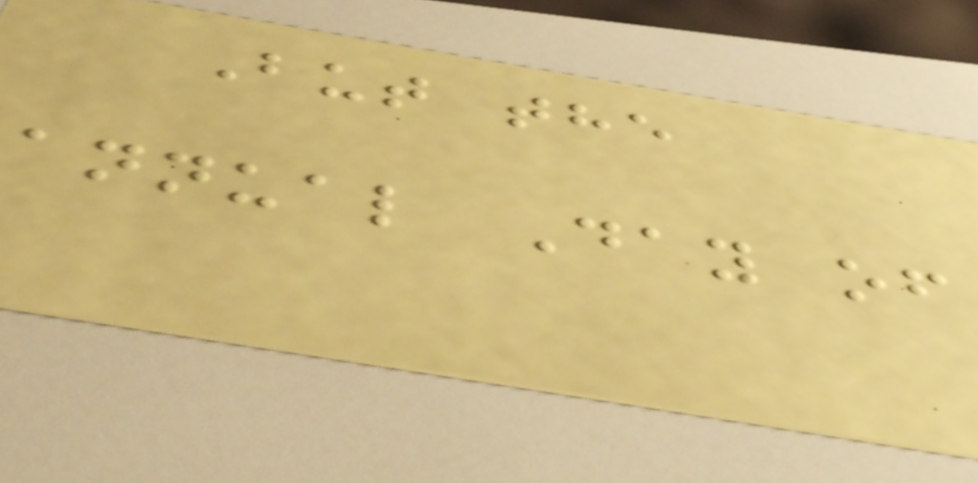But the
annual Day of
